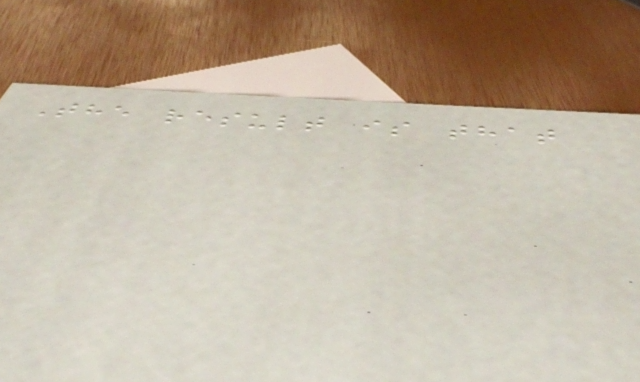The result is that
